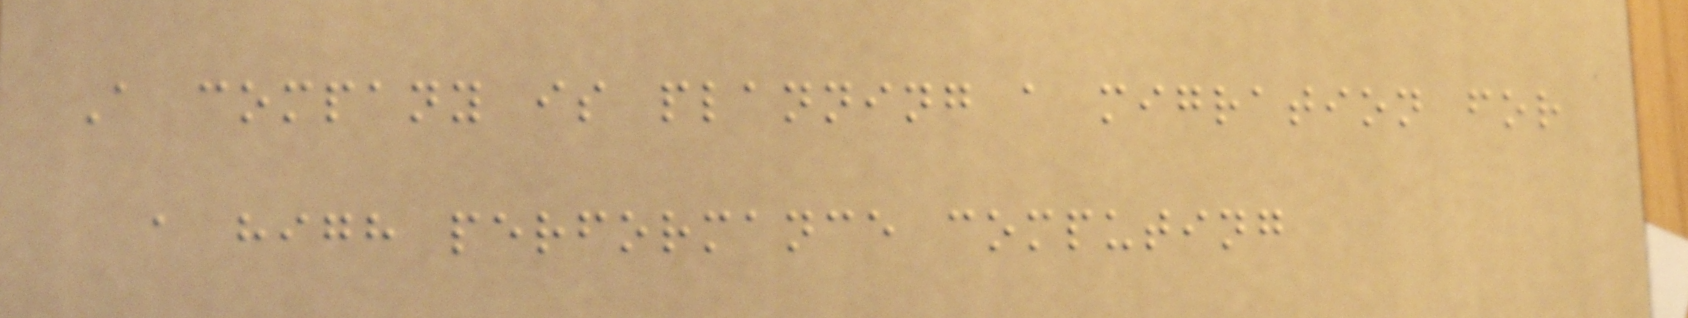A company is planning a migration for
a high performance computing
